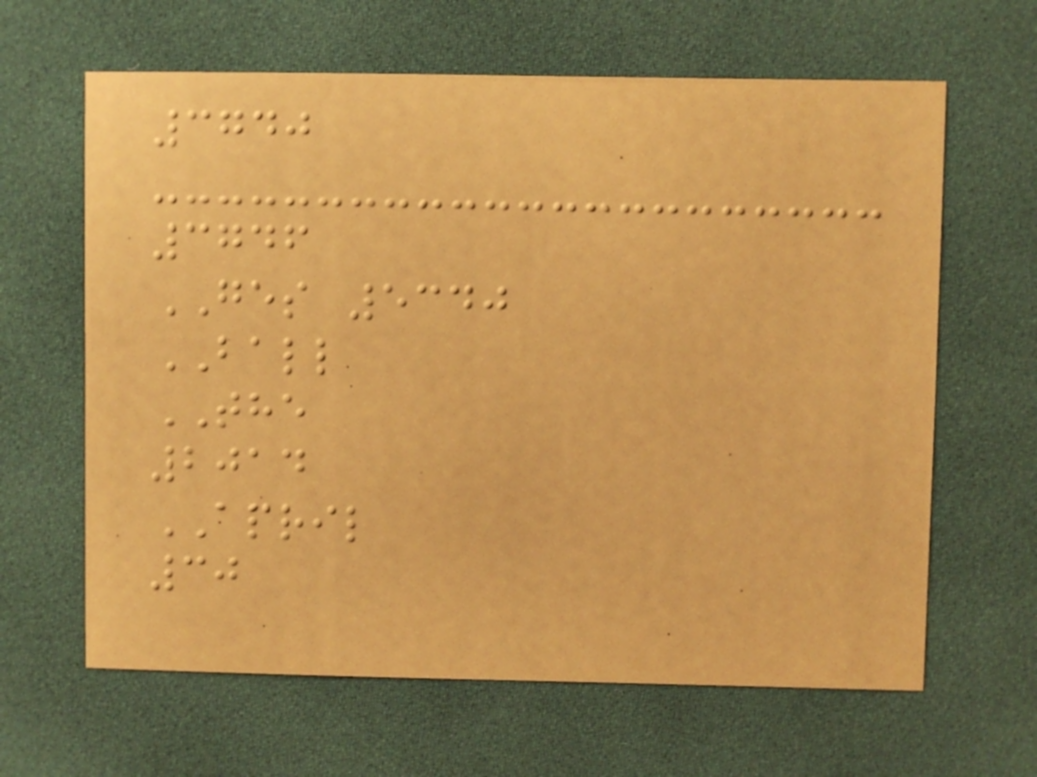3740
3746
GES 5340
BALL
THE
2014
APRIL
30
